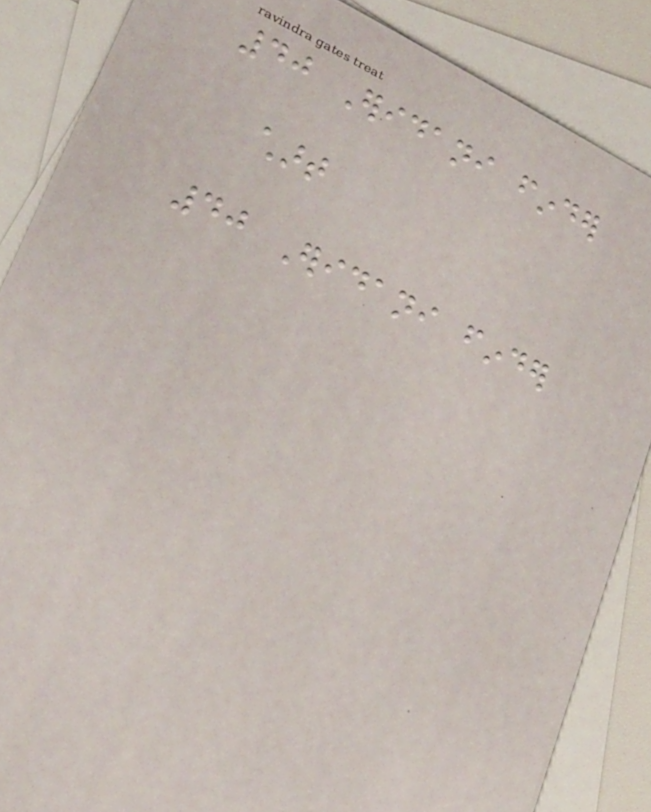40 Eridani finder
chart
40 Eridani finder
